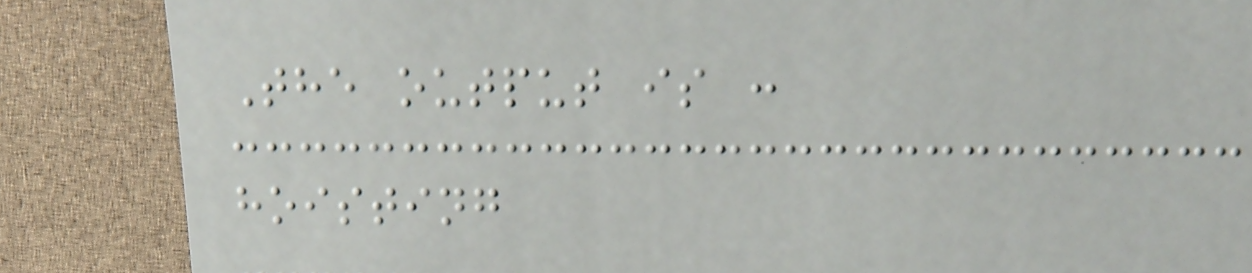The output is :
hoisting
